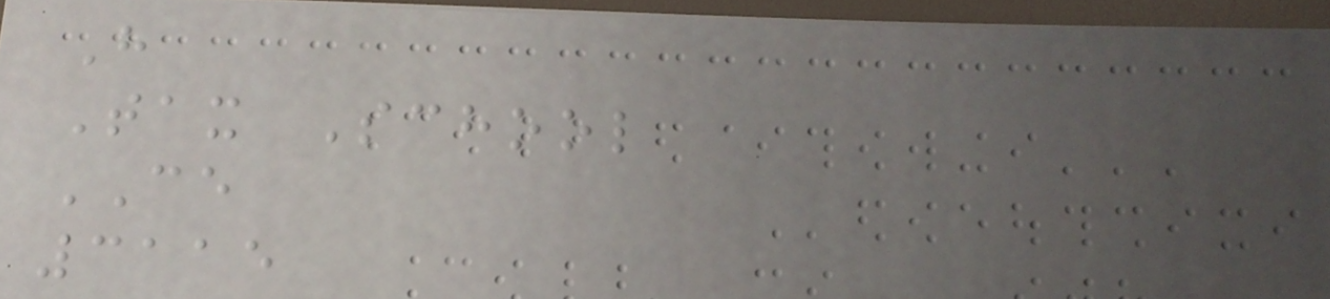H
Tax School
CE
3115
